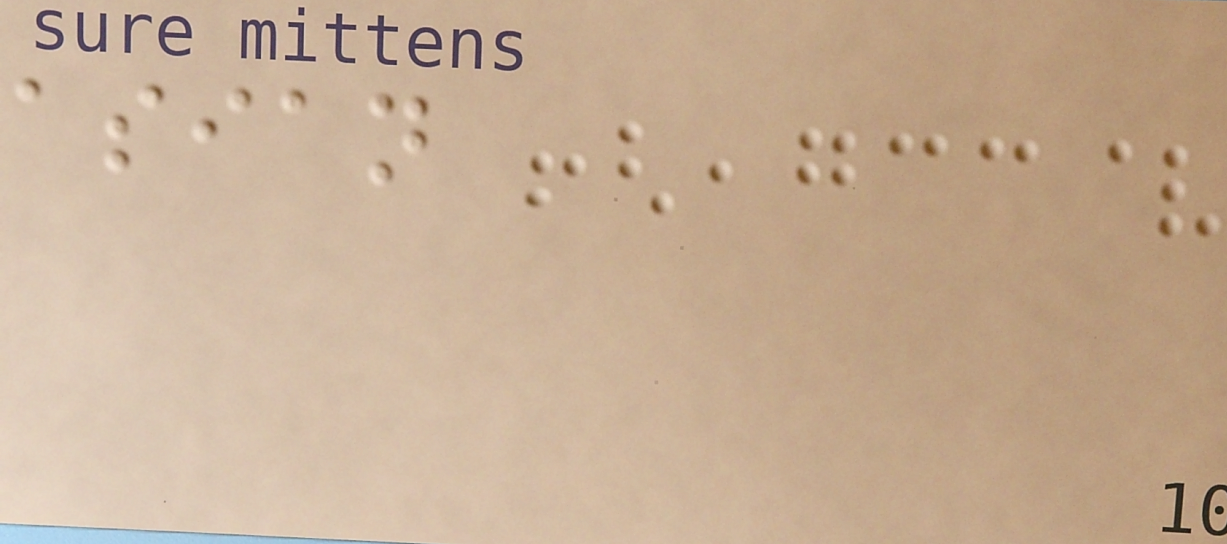asian
